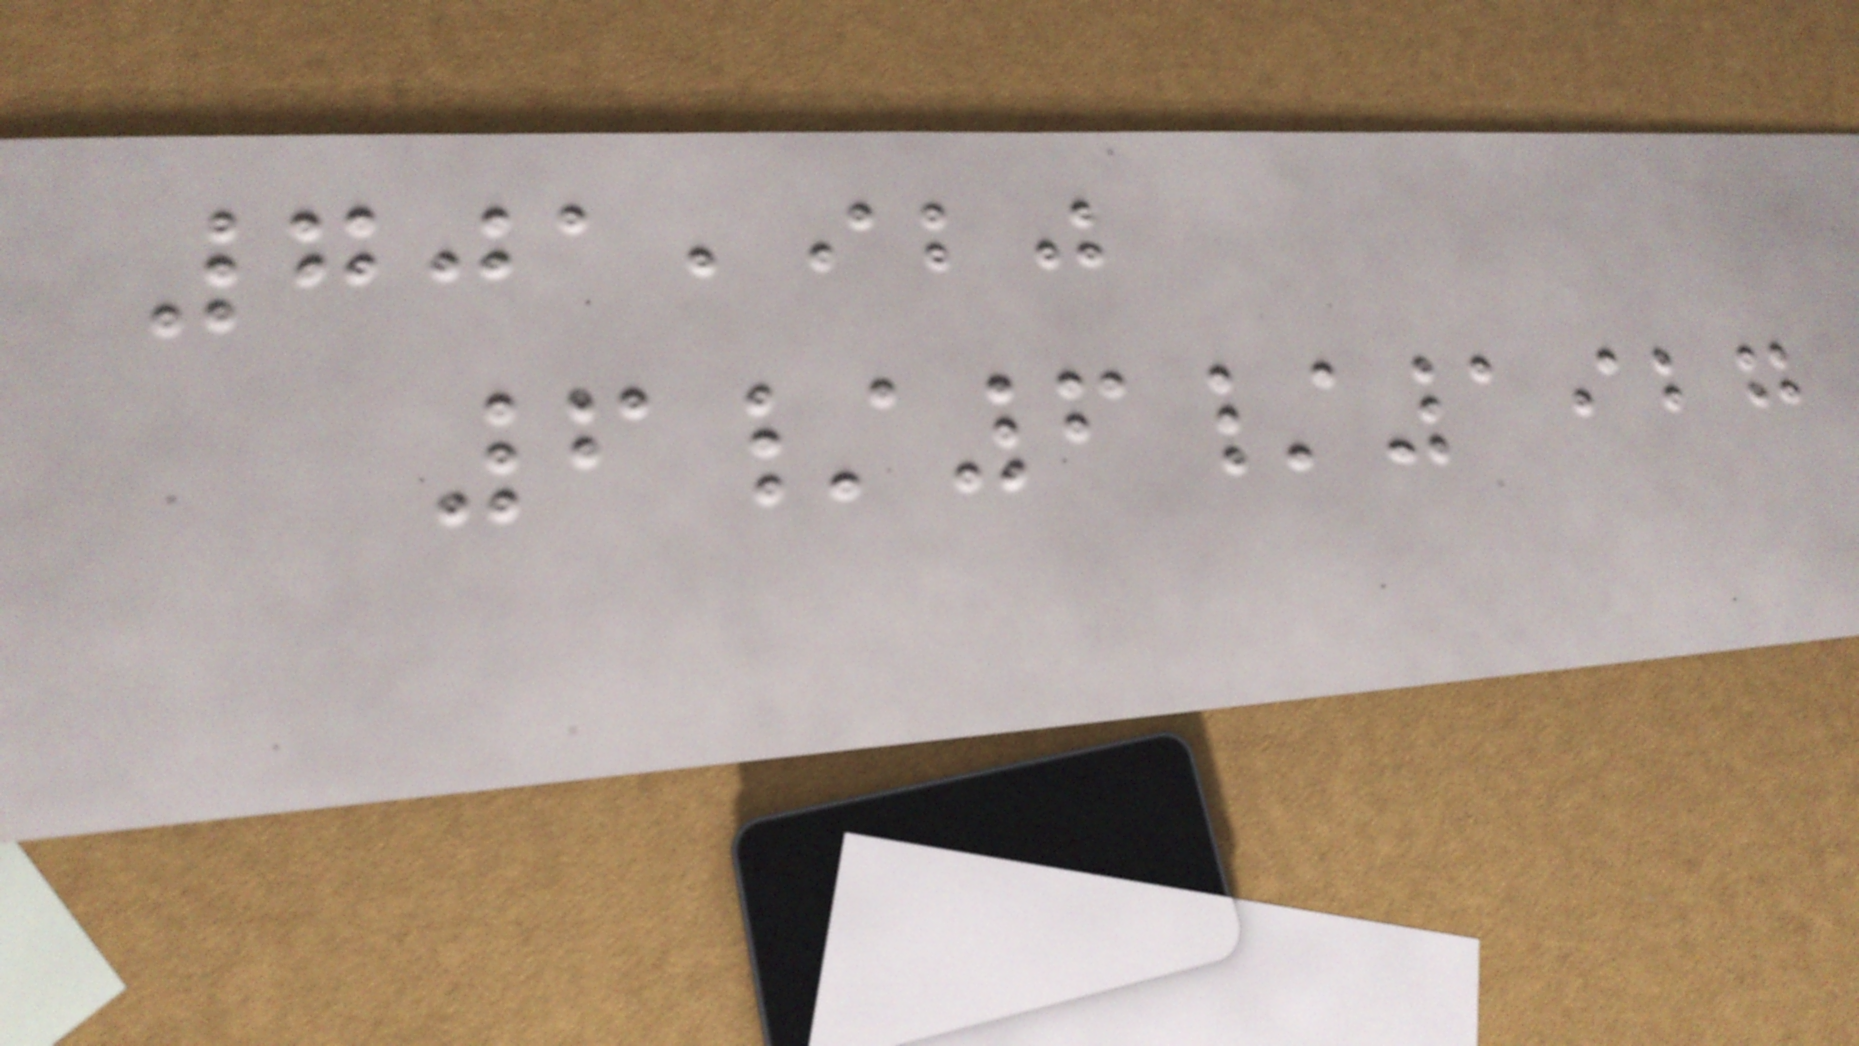701,920
6/6/1927
